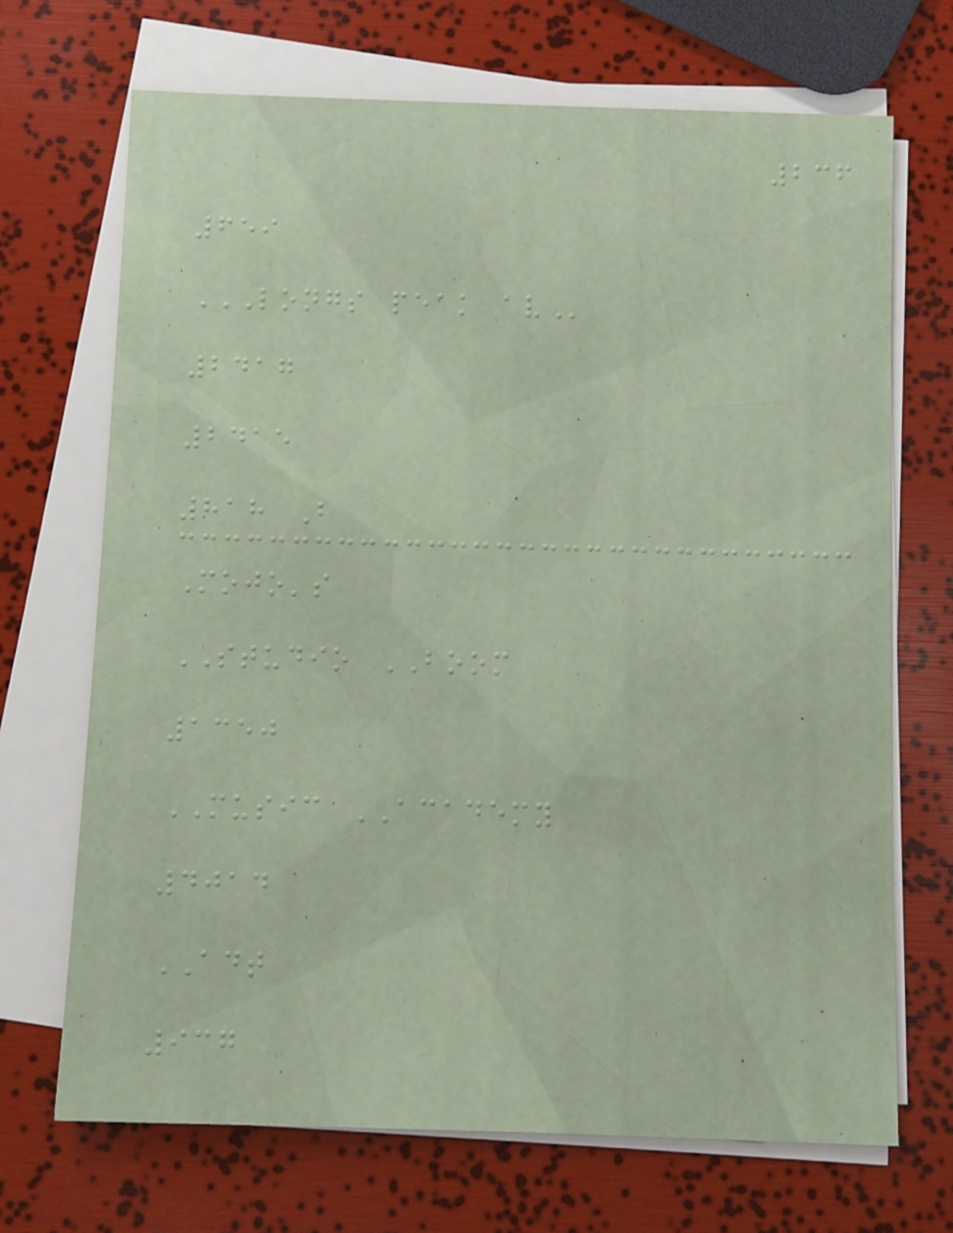236
659
LONGS PEAK AV
2417
2415
818 B
Mojo's
STUDIO BOOM
1350
MUSIC ACADEMY
4014
ADT
937
